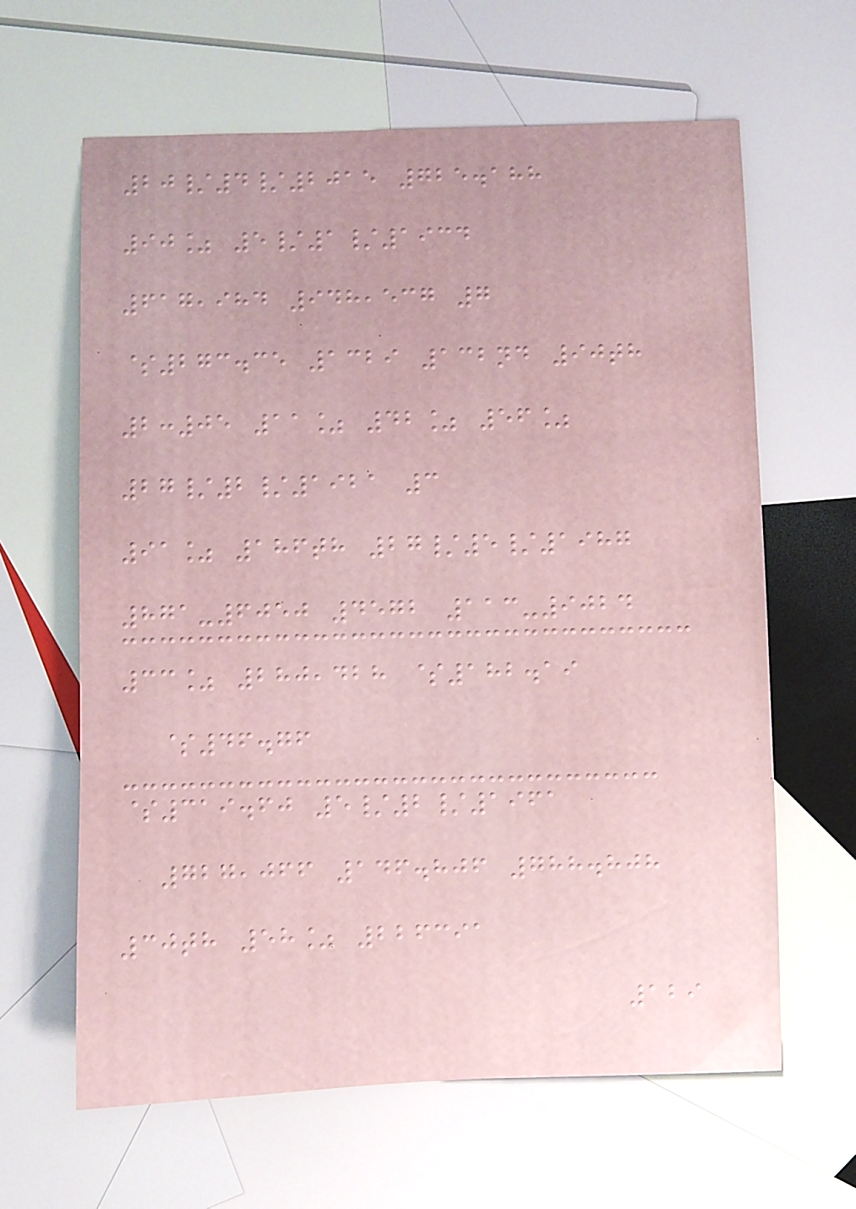20/4/2015 725.188
90% 5/1/1934
617,984 948,537 7
$273.35 1329 132nd 90th
2:05 11% 42% 56%
27/2/1921 3
91% 186th 27/5/1987
871-6050 4572 113-9024
33% 280,428 $182.19
$46.76
$319.60 5/2/1961
727,066 146.806 788.808
30th 58% 226391
129
